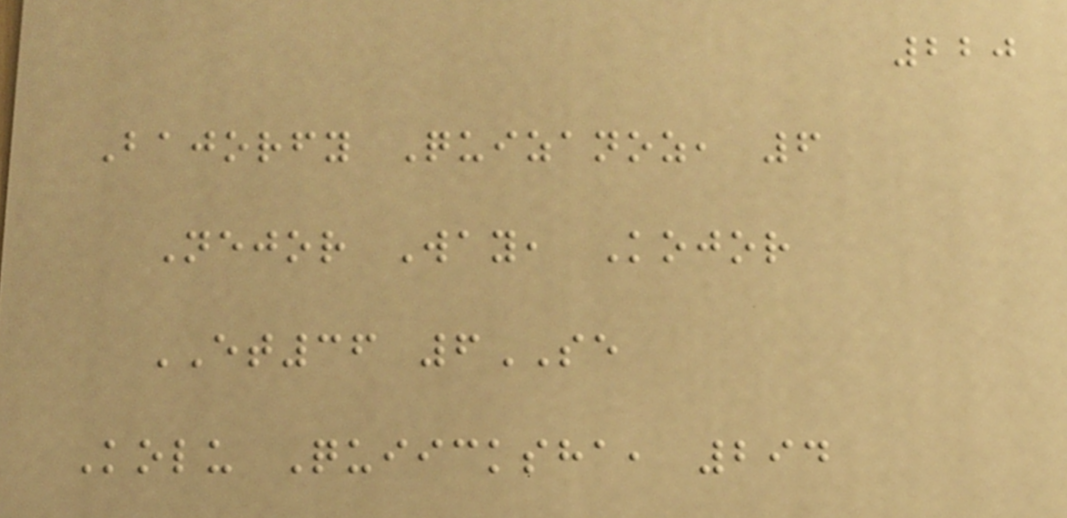220
Bajorfy Quizanoz, 6
Nejor Way, Kojor
ET36 6SE
Kolu Quiicksha, 294
